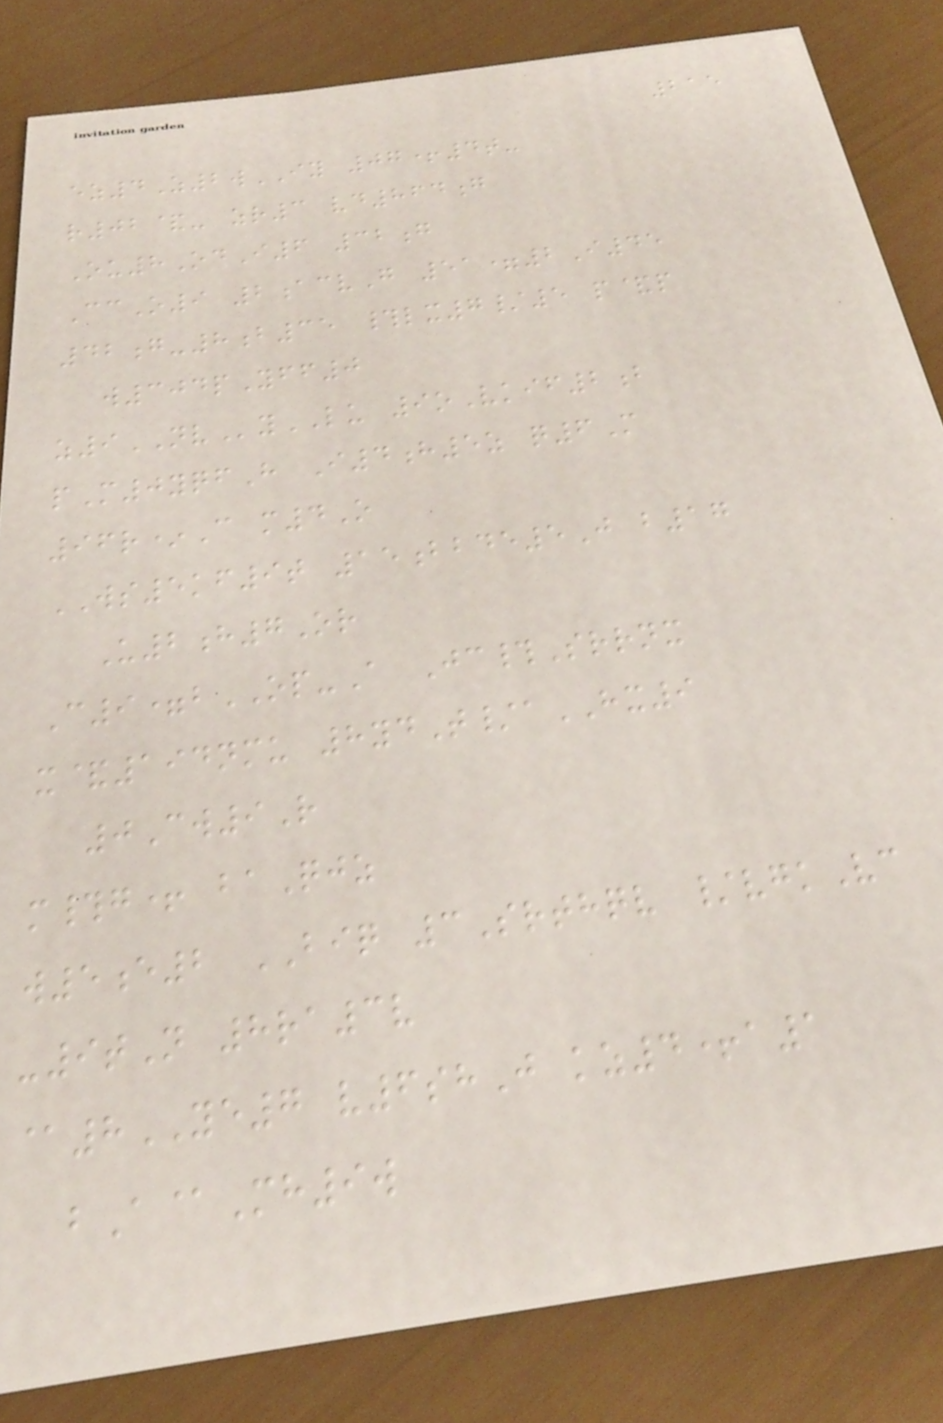215
ez4Z2wIY 07+4t-
r02&- zr3 vd864g
Ou8OdI6 32g
CcO9 2acvG 51=2I45
42g-8b35 #lx7/5 p&p
w304pYff0
z9NVyLU 9oVkif2b
pM0yqfH I4h5z q6M
96r*C m4O
WS5kf9t 15bbde5J b17
U2h7Or
C9=bOP-A Jc#Srrnx
x&194nmu 8ydT/aHX9
0Cw9R
m#g+ baQjz
w5e2 BIQ 3Srthqv /vgkVc
-9tN 8ra3v
@8YE7 v6shJ kz4+a1
bA@Mh9w
